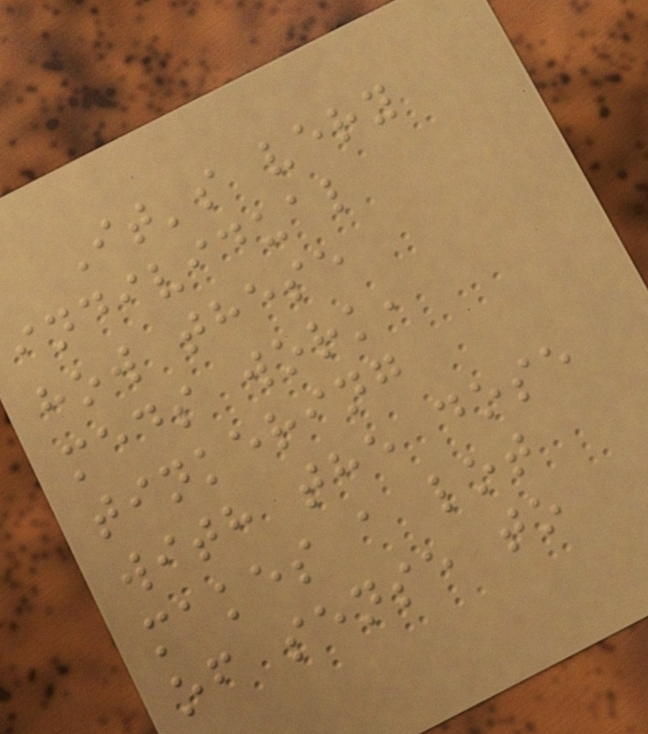It's very
individual
how these
meds work,
tinkering
with the dose
makes a lot
of sense to
